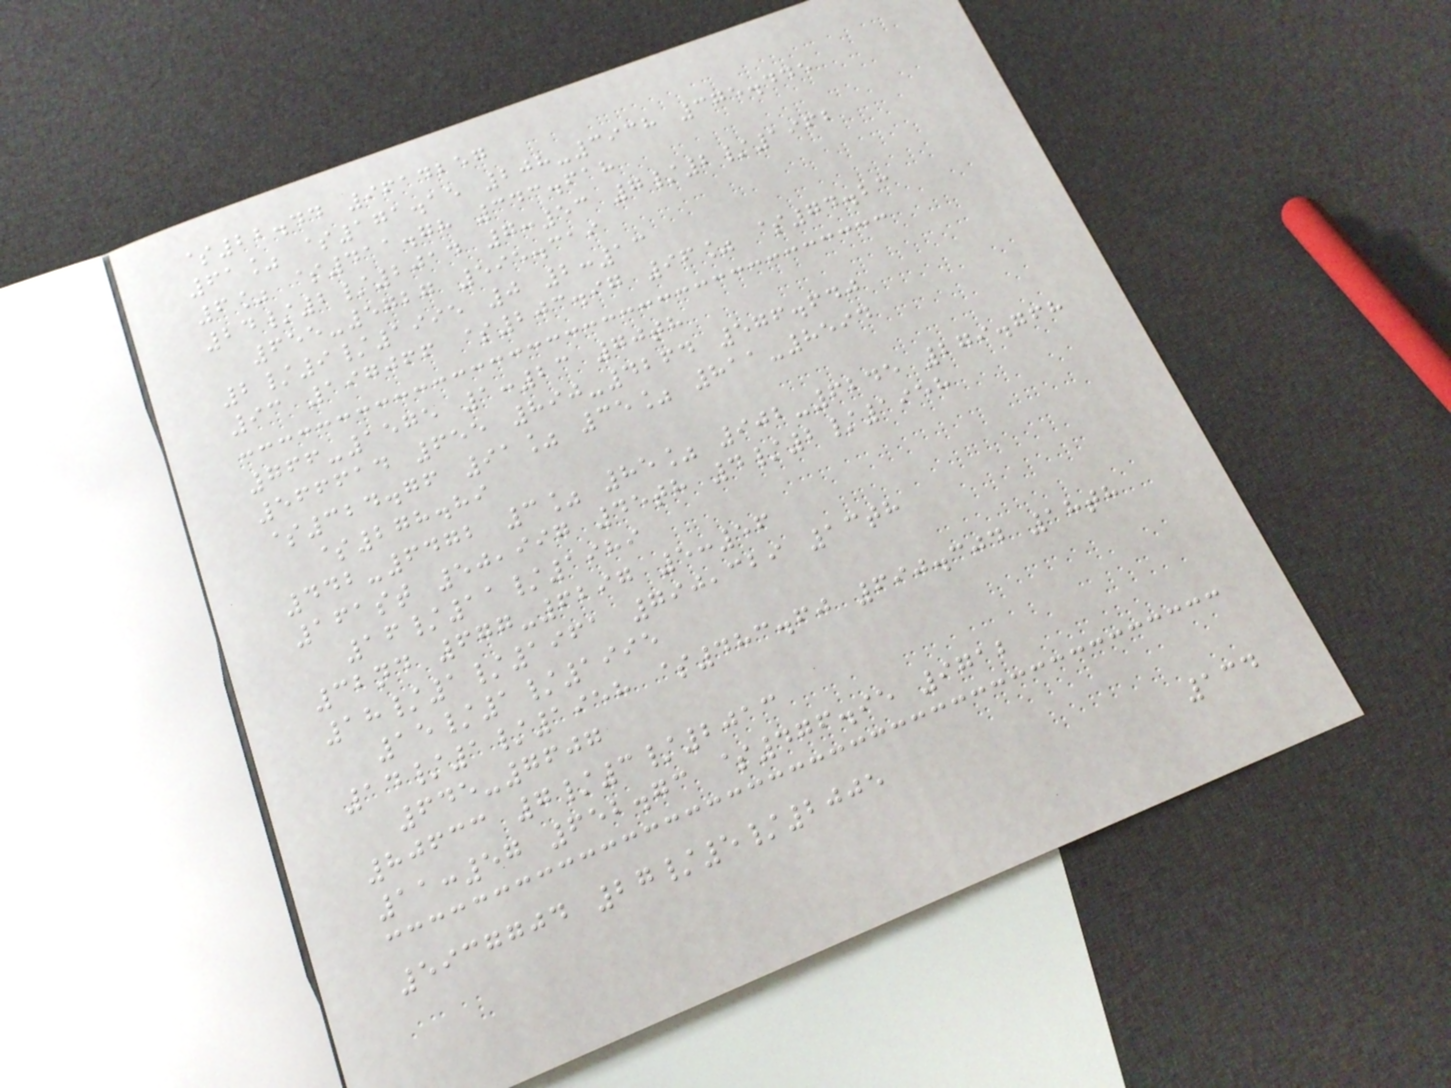$22.44 9614257
61% $171.15 208-3938 375.445
6% $411.78 343.618
24/2/2014 7:53 7/2/1962
655-5727 595.319
2/9/1995 0 2:13
93 197066 $203.97 96% $74.23
766-1575 1:23 70th
566614 655 890-4264 576.640
$324.76 91% 35% 811-8594
$278.89
442-6472 3% 85% 902-6245 279.768
161st 50,997 45th 4/2/1958
16/11/1989
32nd 677-6297 5:56
18/1/1961 790,329 13th
15/1/1995
14/1/1958 $483.60 690.304 18th
645-7607
80633 7/3/2013
11:57 652.73 $476.95 9712
5937704 27/5/2005
134
